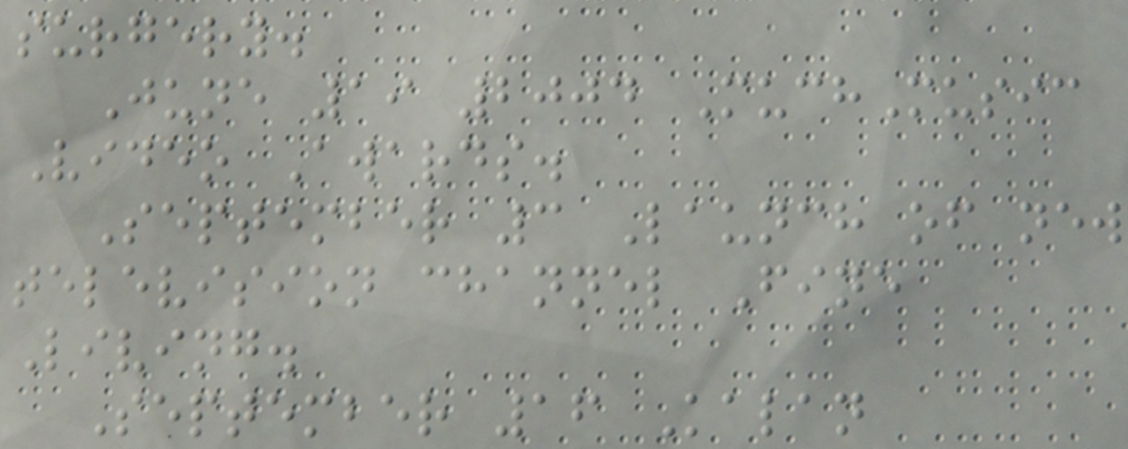surgery.
June 19 2004 MuchMusic
Video Awards.
September 3 Launch of new
television channel Fine
Living.
September 16 Kalan
